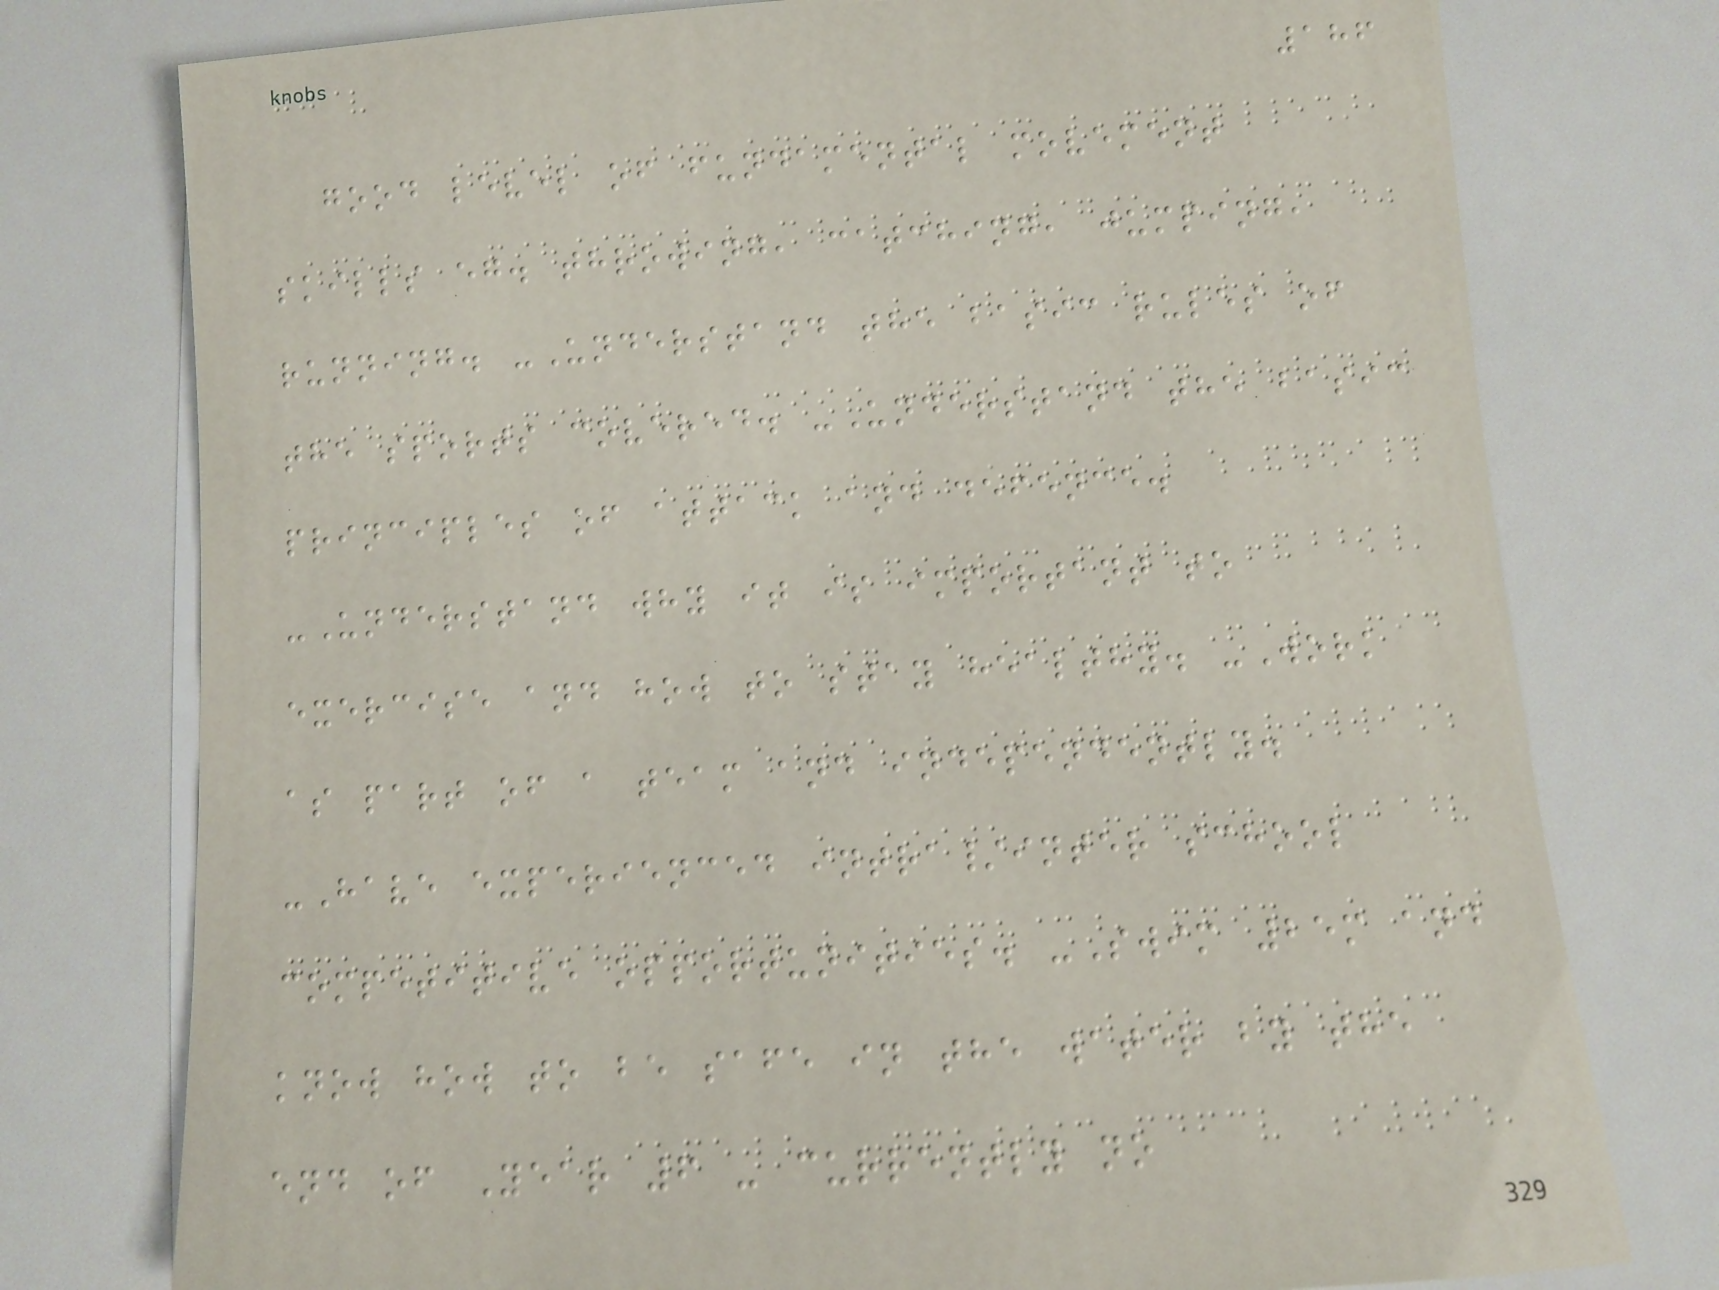186
good level of fundamental movement
skills eg. throwing, catching, jumping,
running. -Understand the basic rules of
the sports covered. -Understand the basic
principles of attack and defence.
-Understand why it is important to
exercise and how to stay healthy. -Work
as part of a team and independently.
-Have experienced intra/inter school
competitive opportunities. -Swim 25m and
know how to be safe in the water by the
end of Year 6 - currently no
